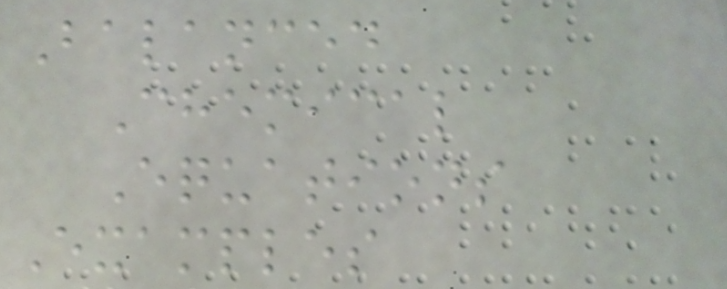Balanced
Chemical
Equations
Examples
